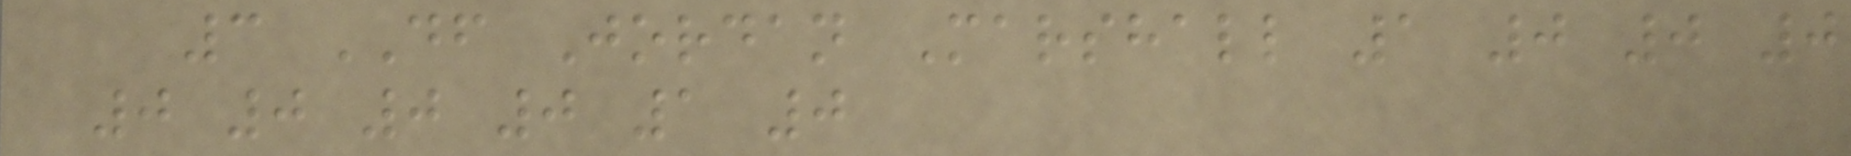3 DF Jordan Marshall 1 0 0 0
0 0 0 0 1 0
